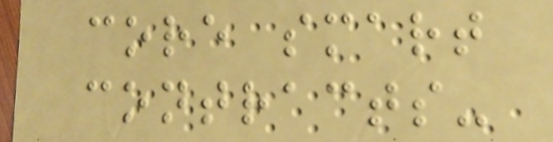core smart
contracts-
